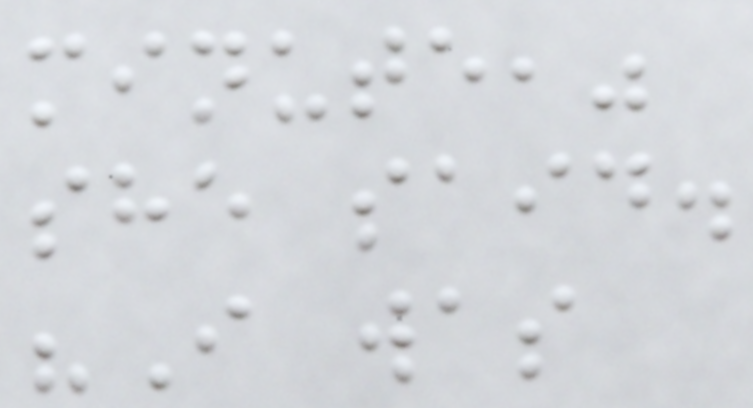minute,"
she said.
"I was
